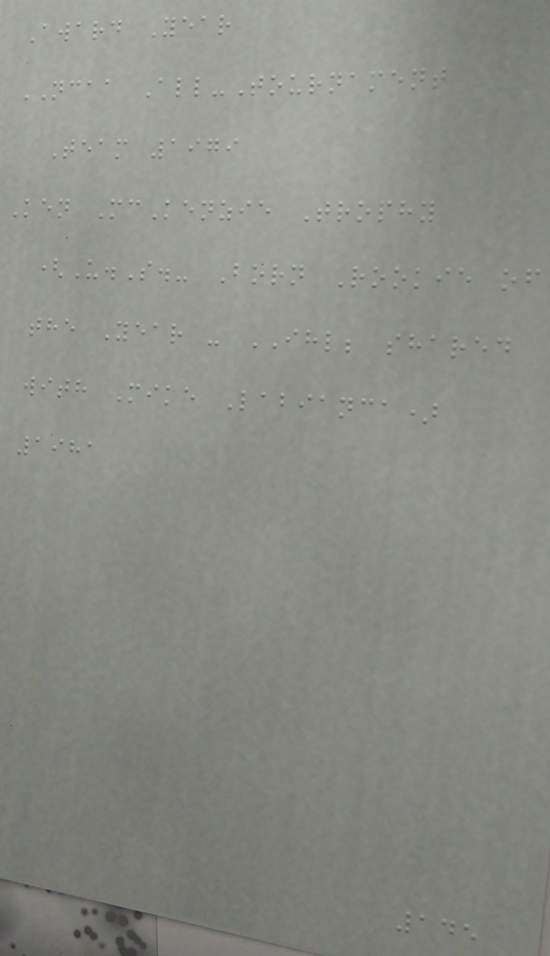Award Year
NCAA All-Tournament
Team 1979
Ken McKenzie Trophy
(U.S.- Born Rookie of
the Year - IHL; shared
with Mike Labianca)
1981
145
